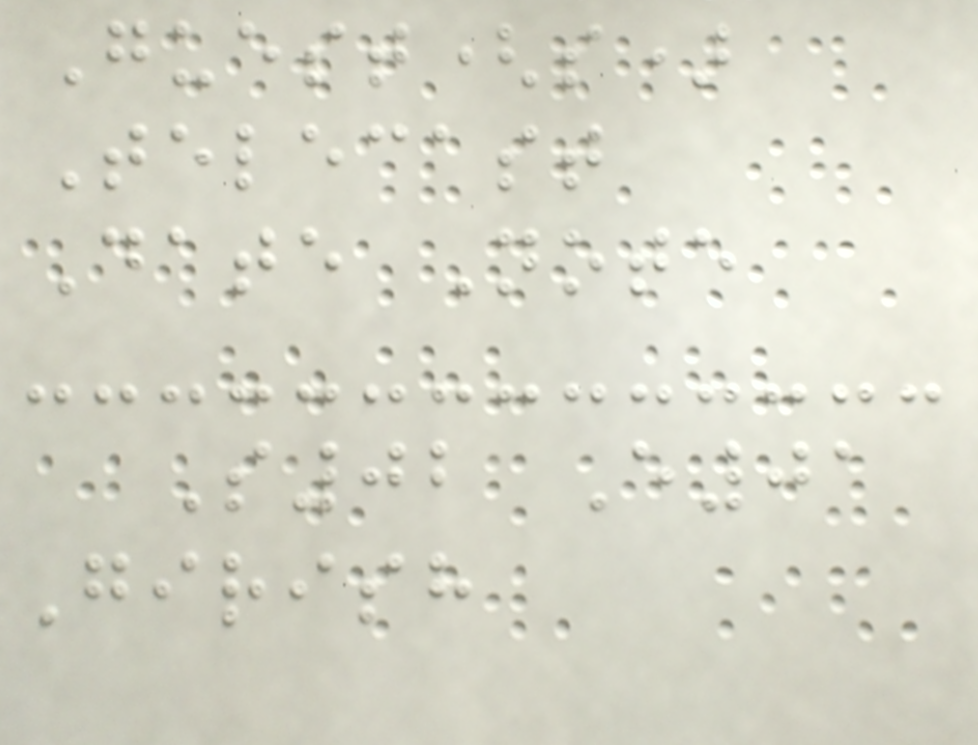Guest(s)
Telecast
Date Note
S02 E01
Girish
